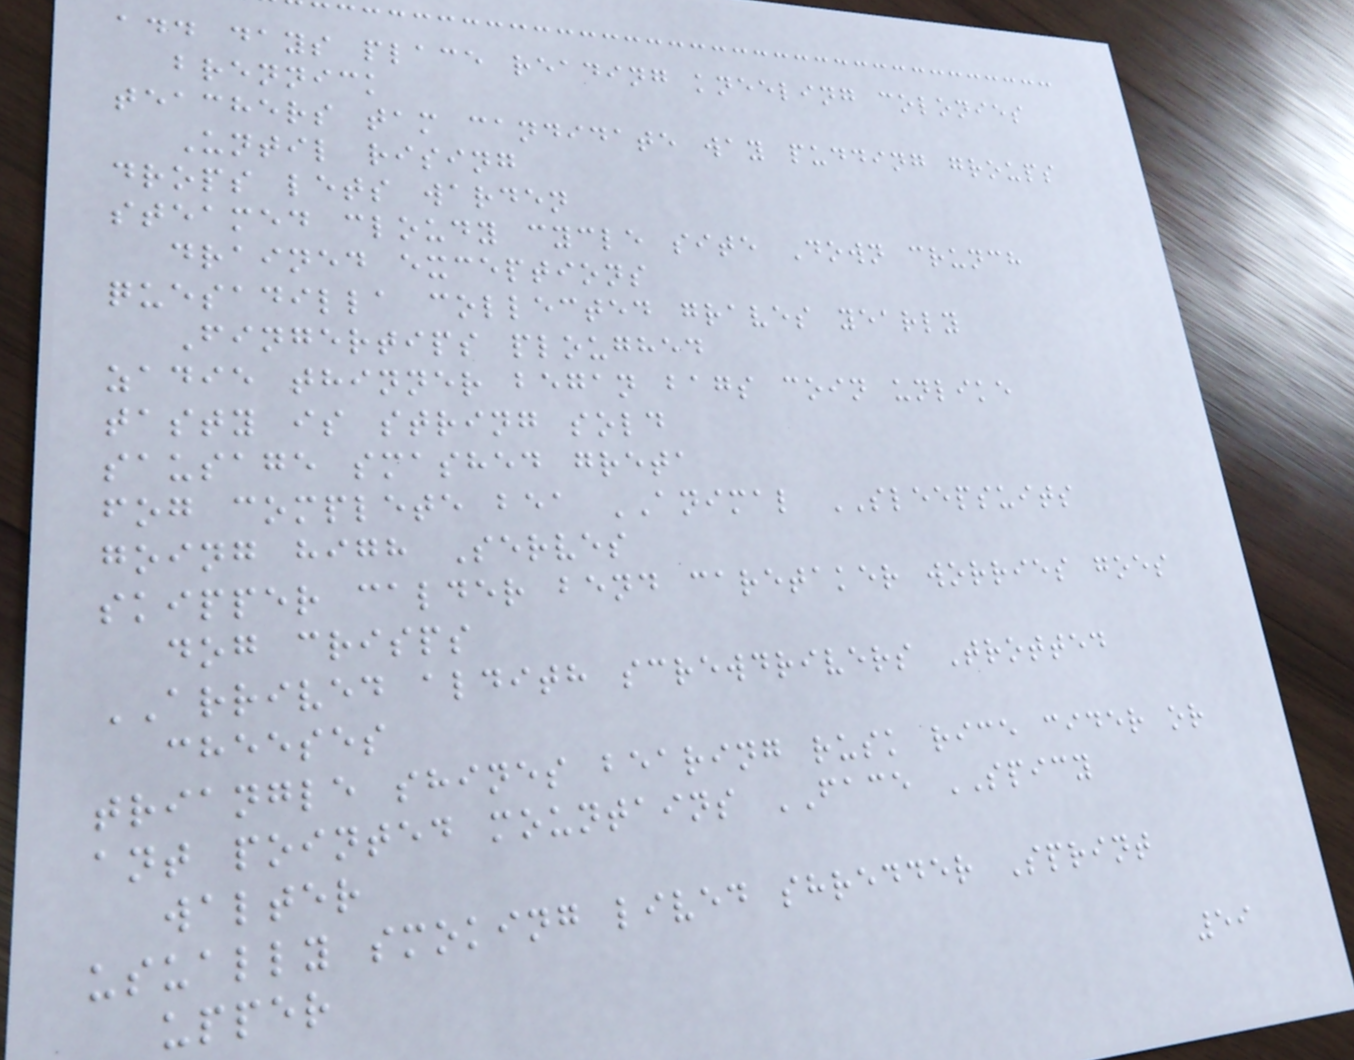add days place reading kneeling colonies
brennick
teachers tam candidate way pudding groups
Until rising
drops lets warden
steamed cloudy cycle site Down crunch
drained exceptions
quesadilla collected graves yearly
Fingertips ploughed
zadie thinner began bags coin unlike
tasty is string sold
sausage smashed greta
fog complete bea ANIMAL SLEEPSUITS
going high Serves
skipper calder bend caretaker worries goes
dog crisps
ARRIVED aldith screwdrivers Trotted
cheeses
triangle shines bearing rusk rice cider or
ant pointed mountains FACE SPICY
walter
usually smoking lived shredder Sprint
upper
59
